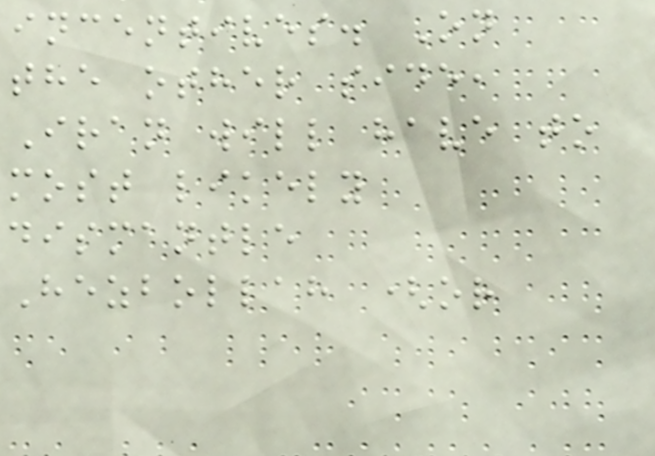incentives. On
the other side,
Iran will have to
most likely
dismantle
Hezbollah (or
